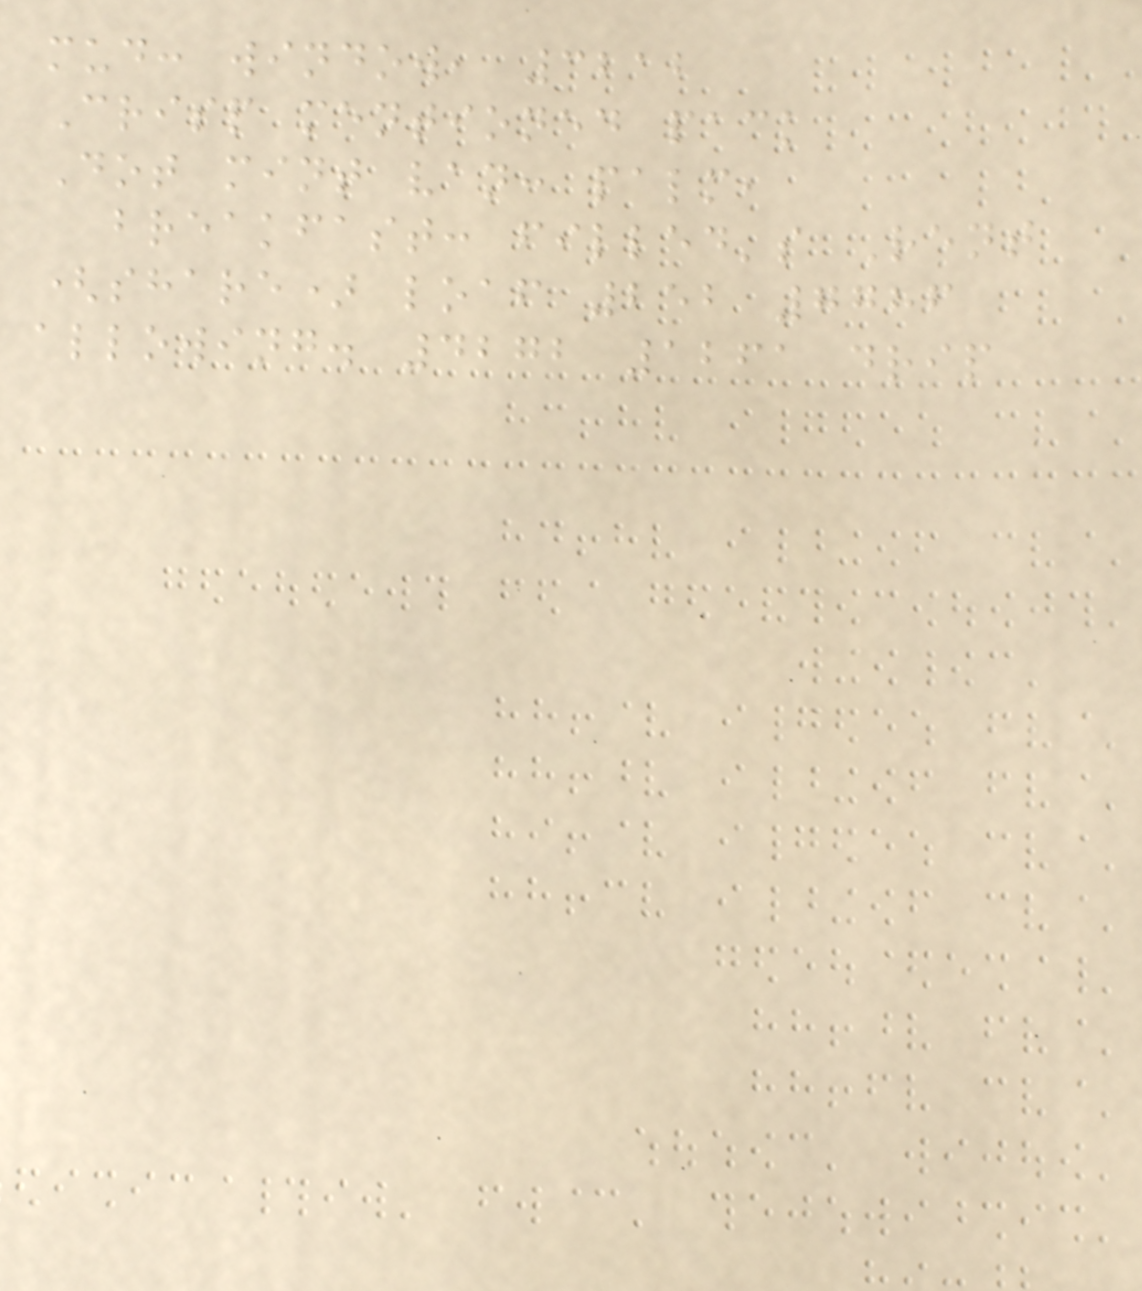mud: window, 3212
Crisp mentioned pack
Dot mint van: palm,
breakfast: filled's Rent
(share) loaf 252 7786
allowing. 4272 1261 drip
